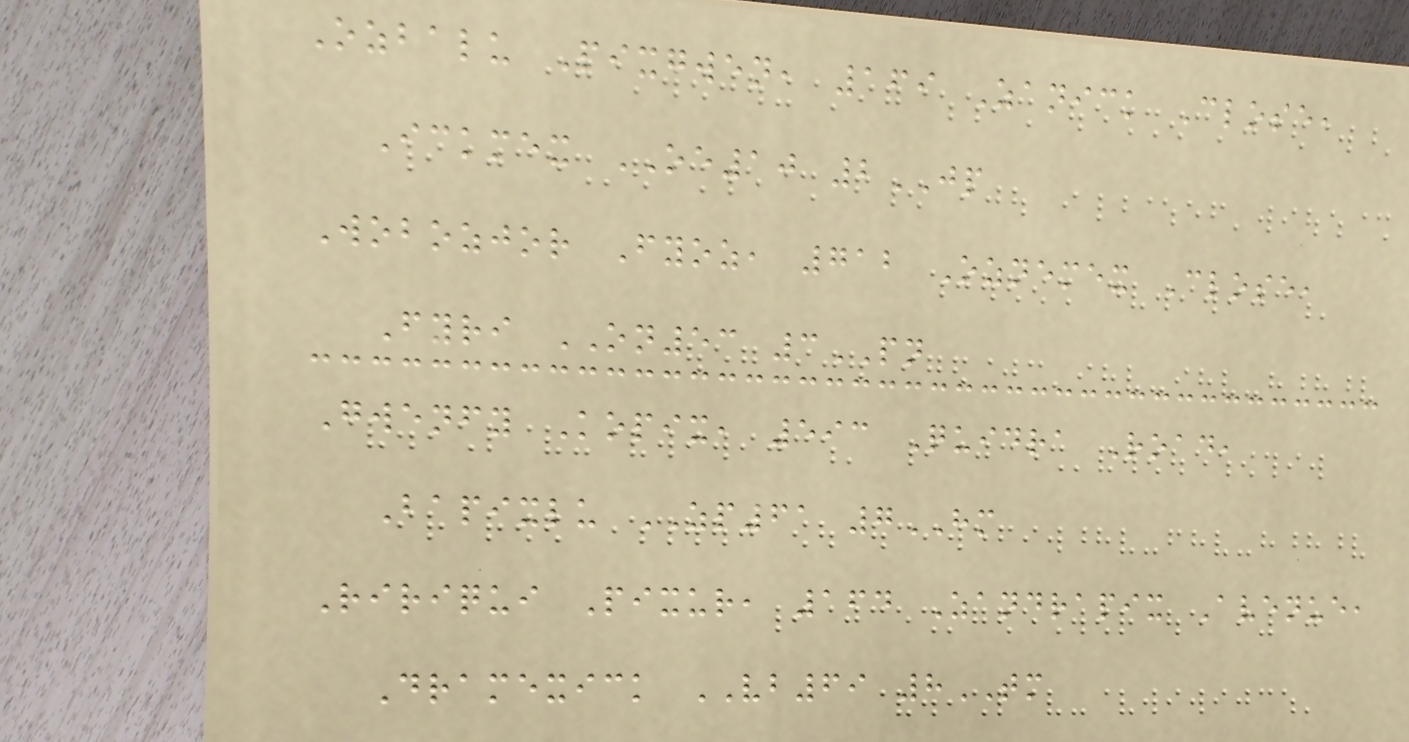Ozbalu Pixgwen, 169 Zanick Close,
Ickmex OE10 2JP
Wobozjor Fyoz, 712 Oznemex Close,
Fyri ON53 3PN
Gwenfy Kopix, 593 Quidra Road,
Bapixlu ZP61 7HM
Ririqui Pixur, 164 Zandrapix Avenue,
Dramexick VB69 8TM
